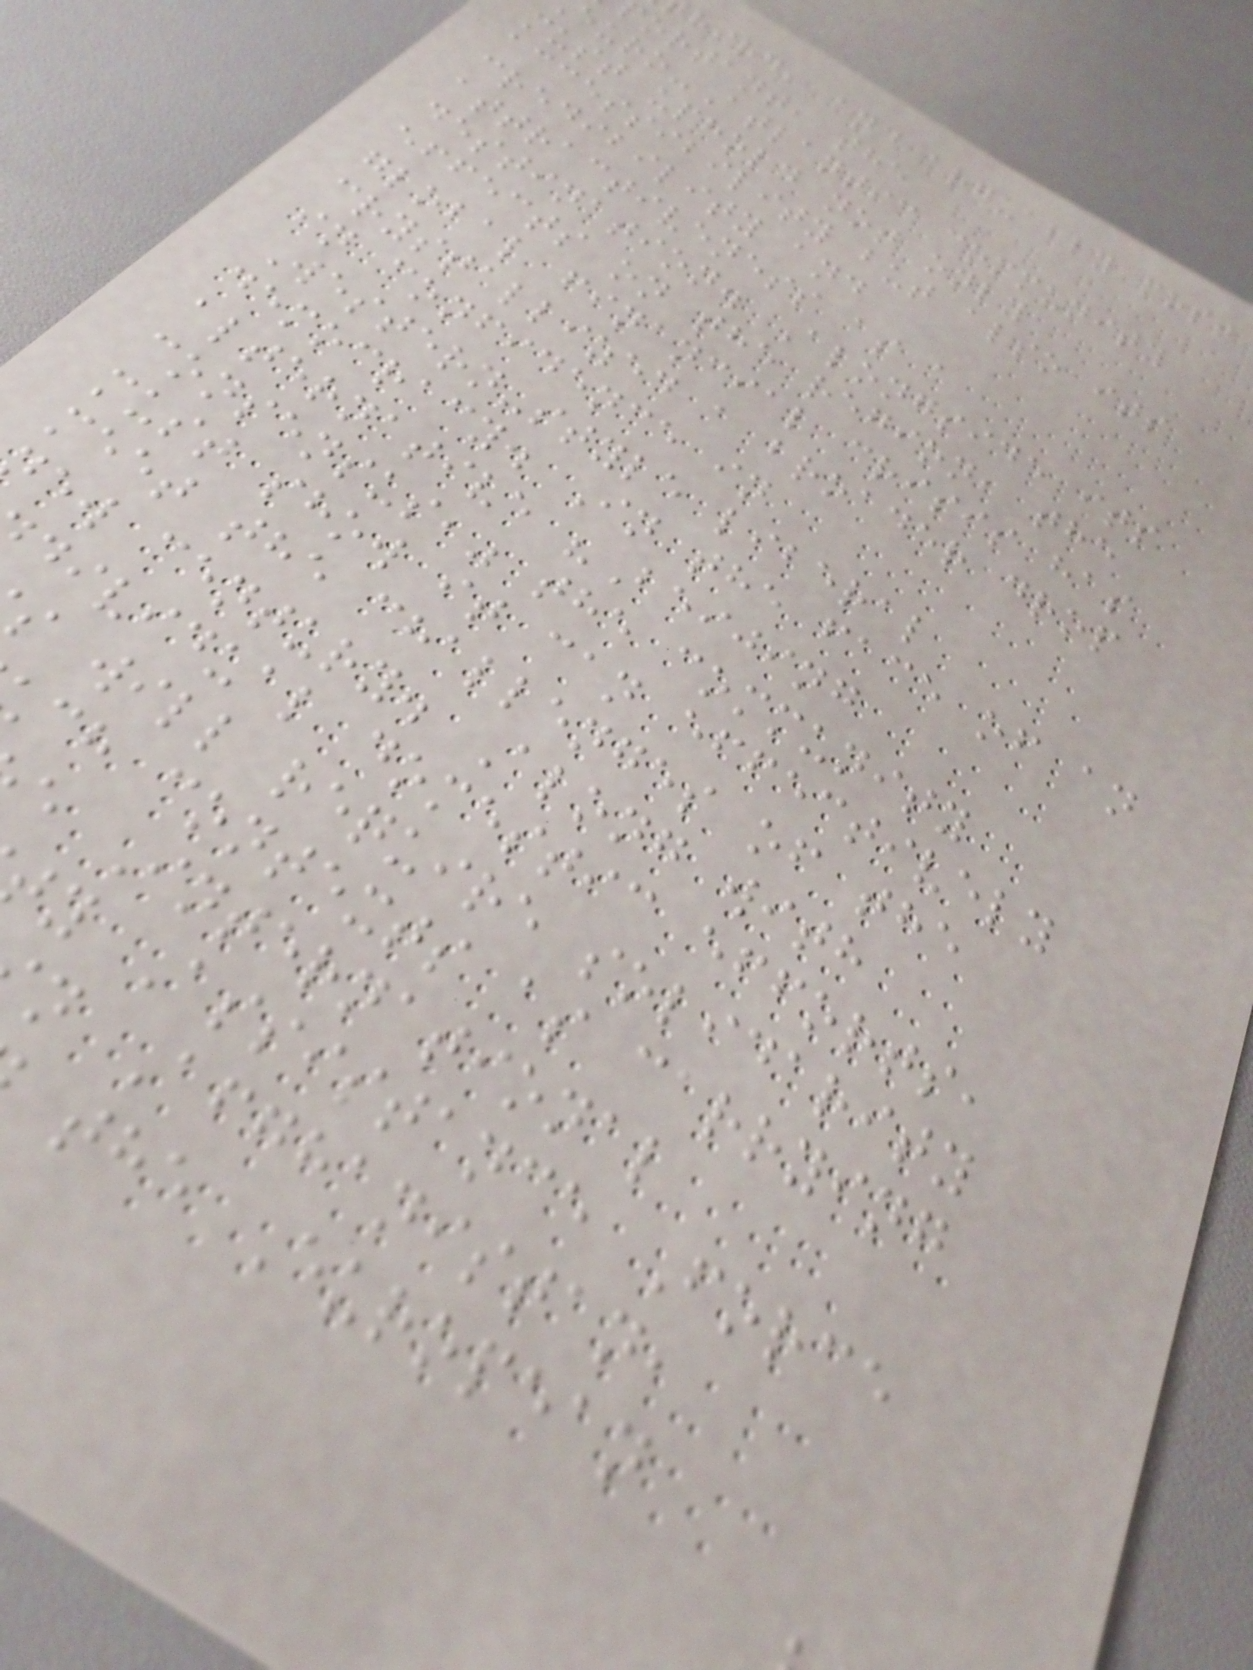hird, and arguably most
ortant, the
uro-Atlantic community
must uphold not only
accessibility but also its
credibility and
attractiveness as a
destination. Alongside its
effects on the region, the
global financial crisis has
crystallized a broader drop
in confidence in
Western-style liberal
democracy. In the face of an
alternative "Beijing
consensus," the community
must show it can effectively
meet the challenges of the
ew century. Along with
dividual domestic efforts,
s will require solidarity
ch contexts as carrying
e International
y Assistance Force
n Afghanistan,
the European
